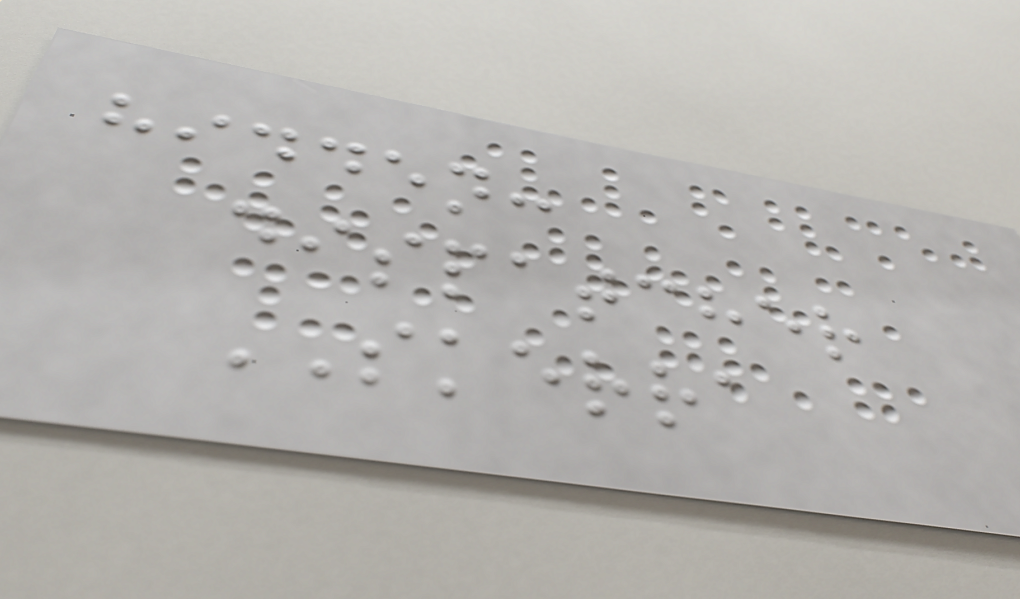hidden:
dispatcher
SKERRA
